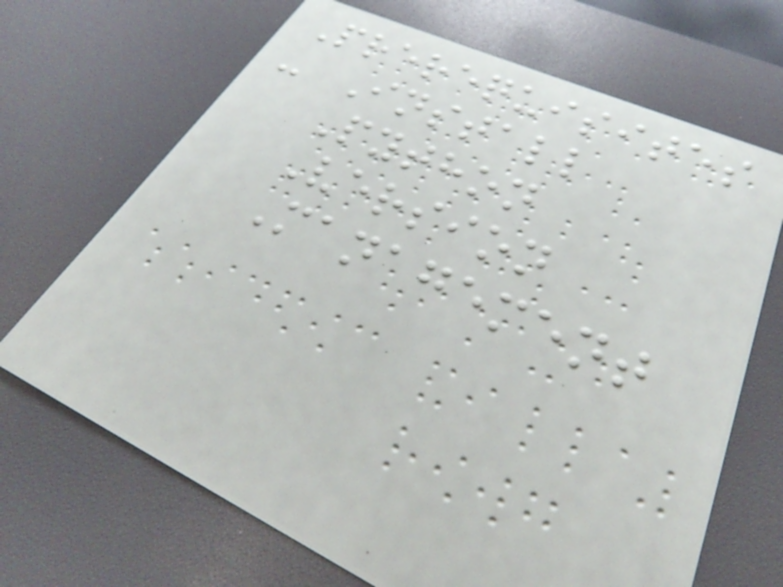Prerequisites
- Install
Python
Version
Management
